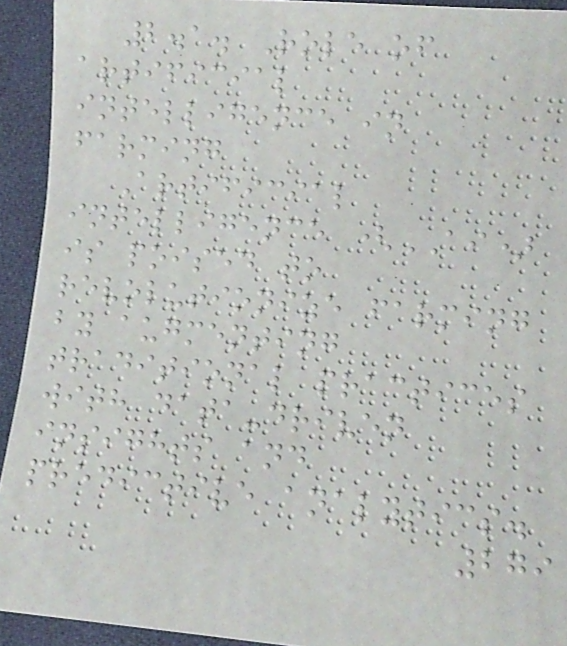2.1. Role of
artificial
intelligence in
farming
Artificial
intelligence (AI)
is poised to
revolutionize farming
by augmenting
traditional practices
with data-driven
insights and
predictive analytics.
279
